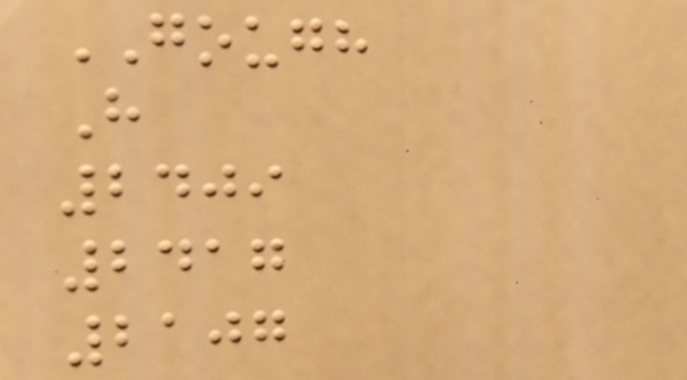GOUGH
H
2409
2417
2107
